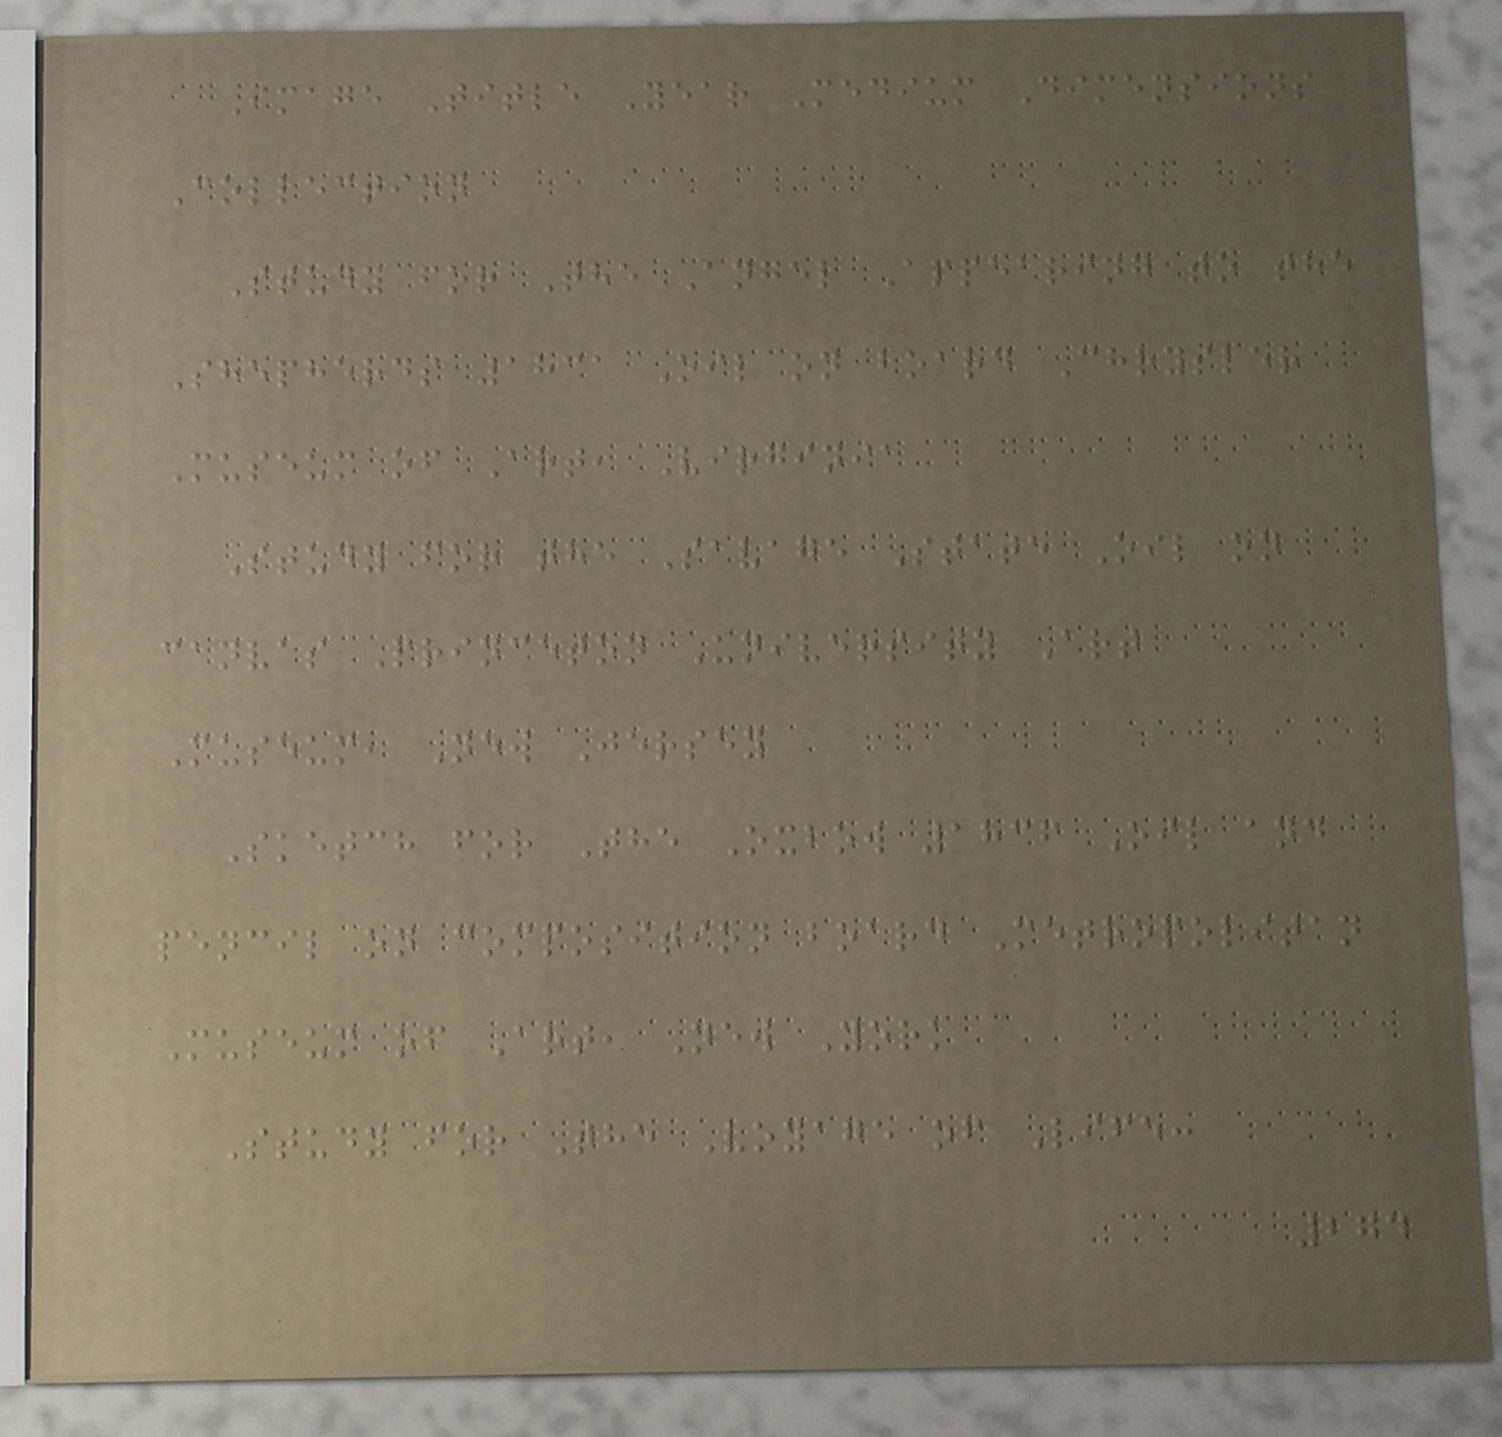Image Title Year Medium Dimensions
Collection
Study for The Angel Appearing to the
Shepherds 1831 Oil on board Chrysler
Museum of Art, Virginia
Study for the Savage State Oil on
canvas Princeton University Art
Museum, New Jersey
Sketch for The Oxbow 1836 Oil and
pencil on composition board Metropolitan
Museum of Art, New York
Study for The Voyage of Life:
274
